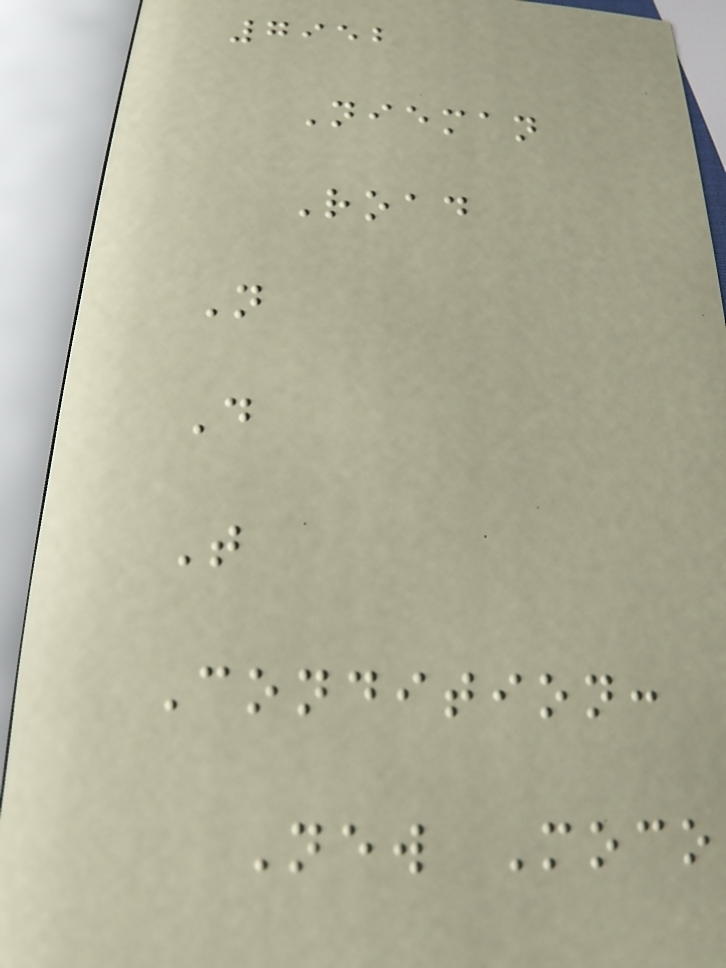7952
Nieman
Road
N
D
T
Condition:
New Moco
